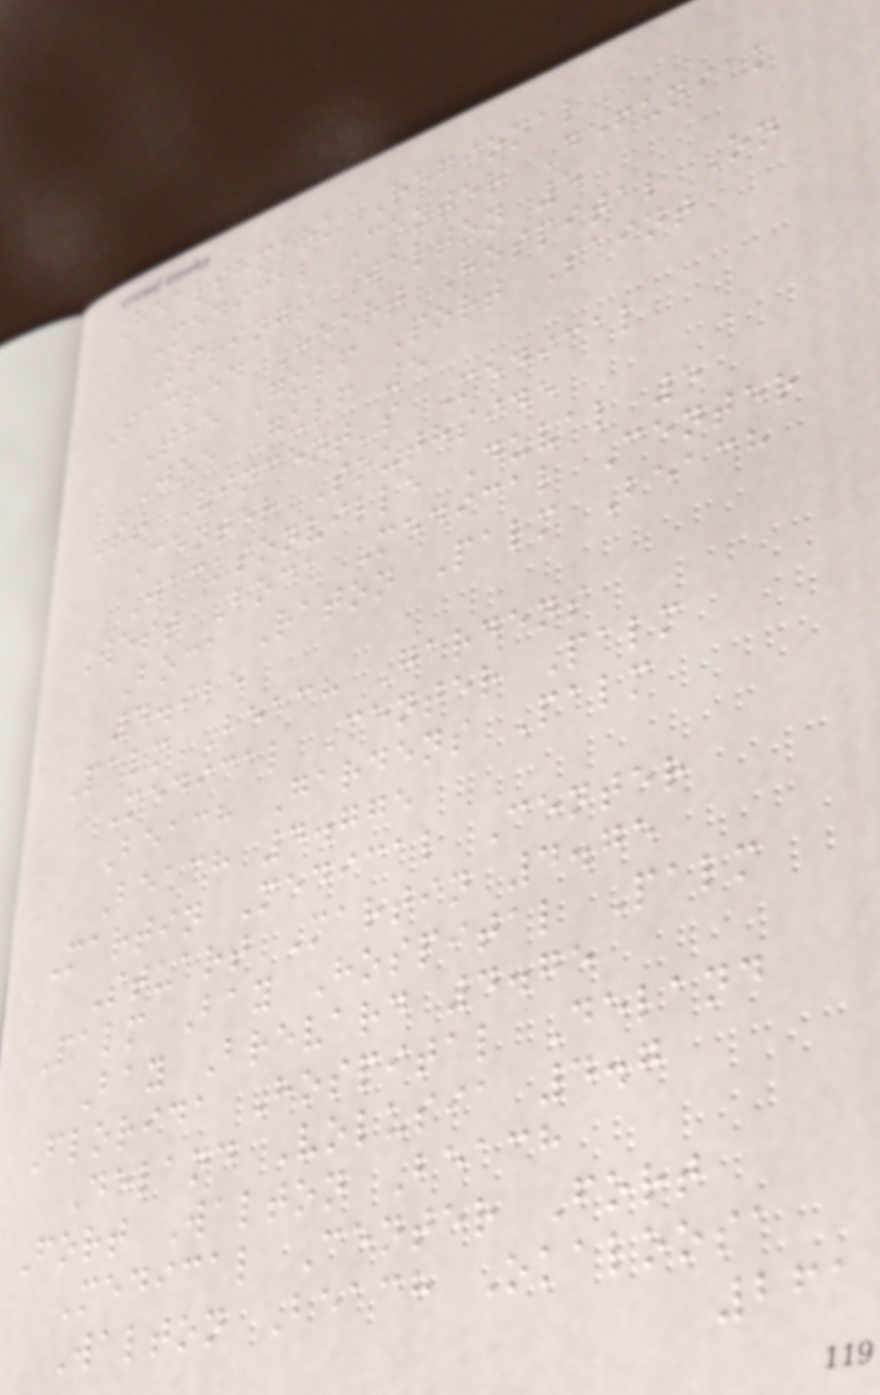Healthmark Regional
Medical Center Defuniak
Springs Walton 5
Sacred Heart Hospital On
The Gulf Port Saint
Joe Gulf 5
St Vincent's Medical
Center Southside
Jacksonville Duval 5
West Boca Medical Center
Boca Raton Palm Beach
4.925
Palm Beach Gardens
Medical Center Palm
Beach Gardens Palm
Beach 4.775
Martin Medical Center
Stuart Martin 4.75
Palm Bay Hospital Palm
Bay Brevard 4.75
Florida Hospital Deland
Deland Volusia 4.7
Fort Walton Beach
Medical Center Fort
Walton Beach Okaloosa
261
